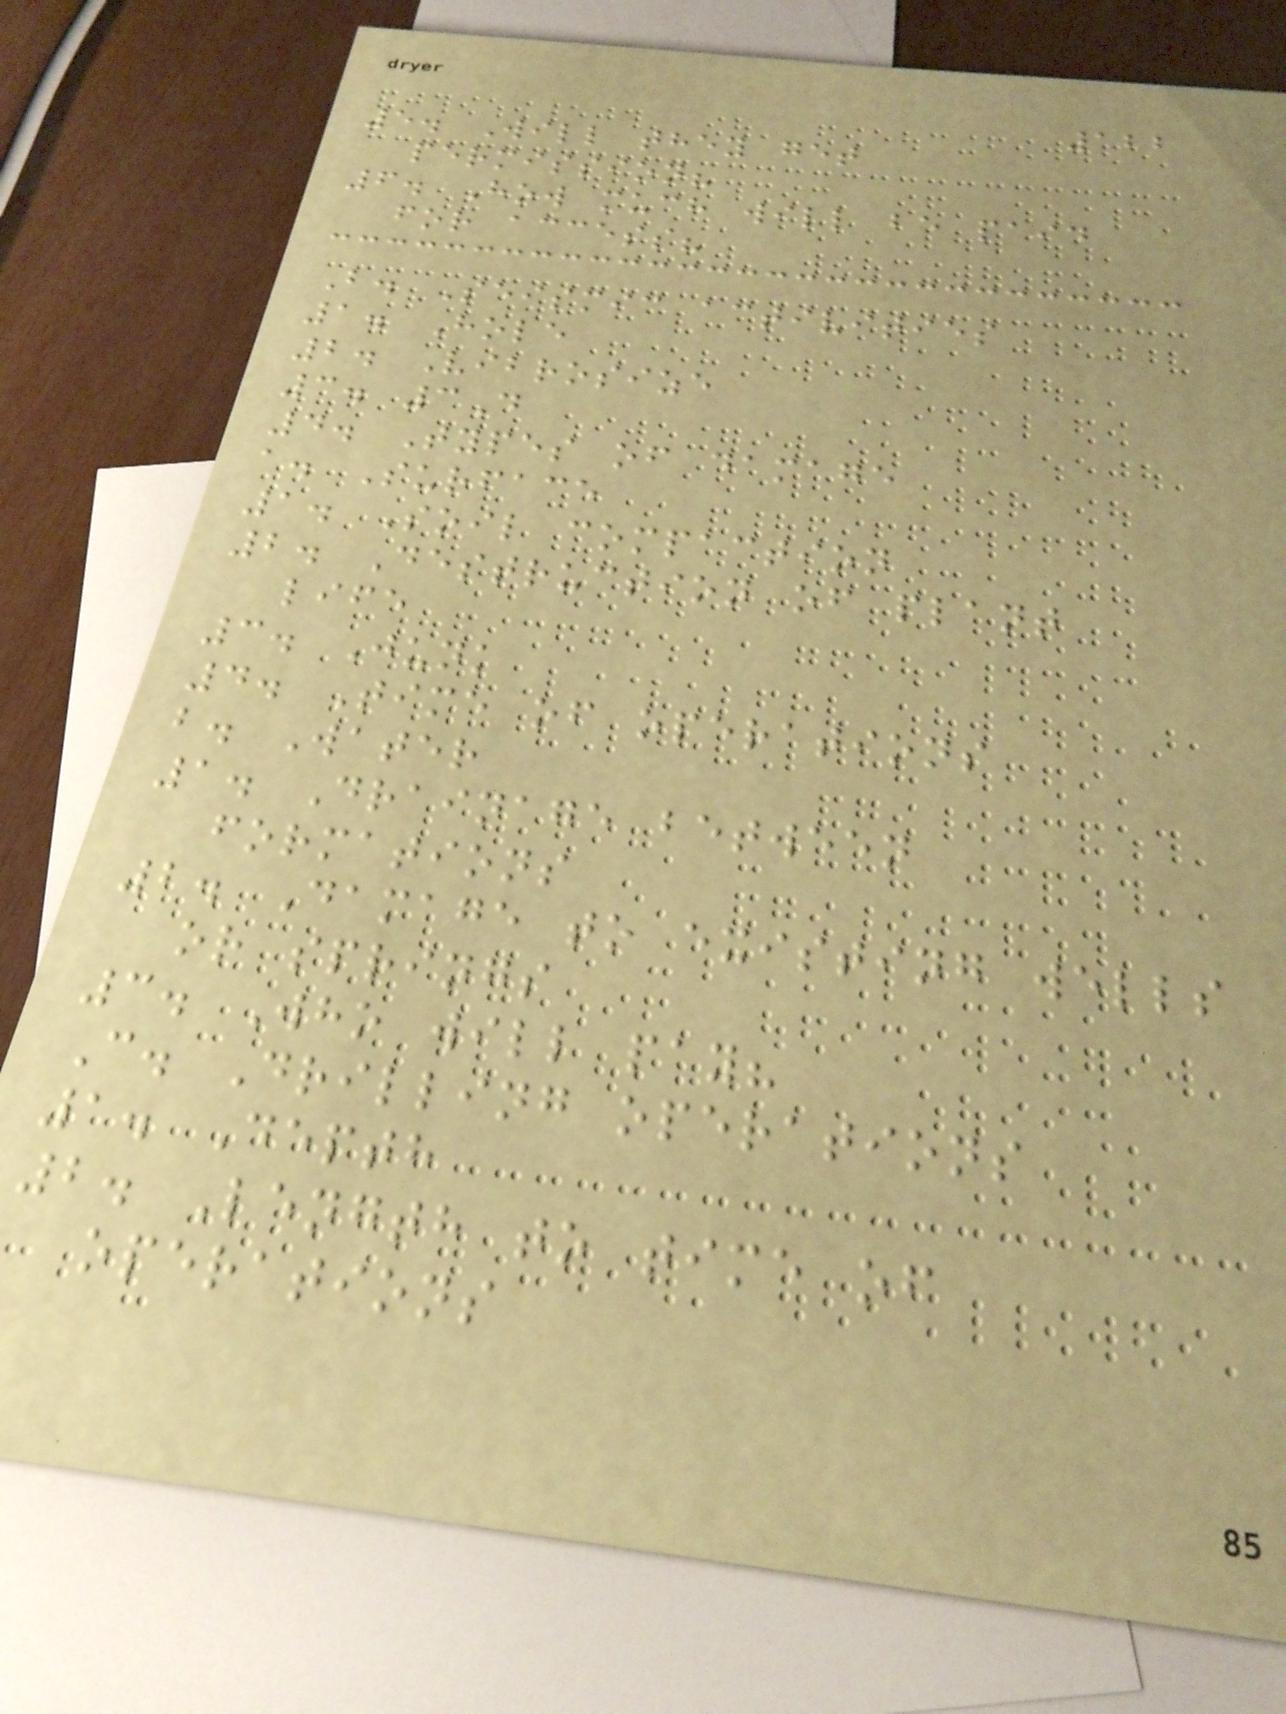122
5. Will they get
permission?
6. How much will be paid
for access?
B. Seismic activities
1. Hole
2. Vibrosize
3. 3D
4. Types of damage
a. Surface
1. Soil compaction
2. Destruction of plant
life
3. Junk
4. Time of operations
b. Water
1. Drainage between
formations
2. Damage to existing wells
or springs
3. Who will pay?
C. Drilling operations
1. Depth
2. Length to time of
operations
